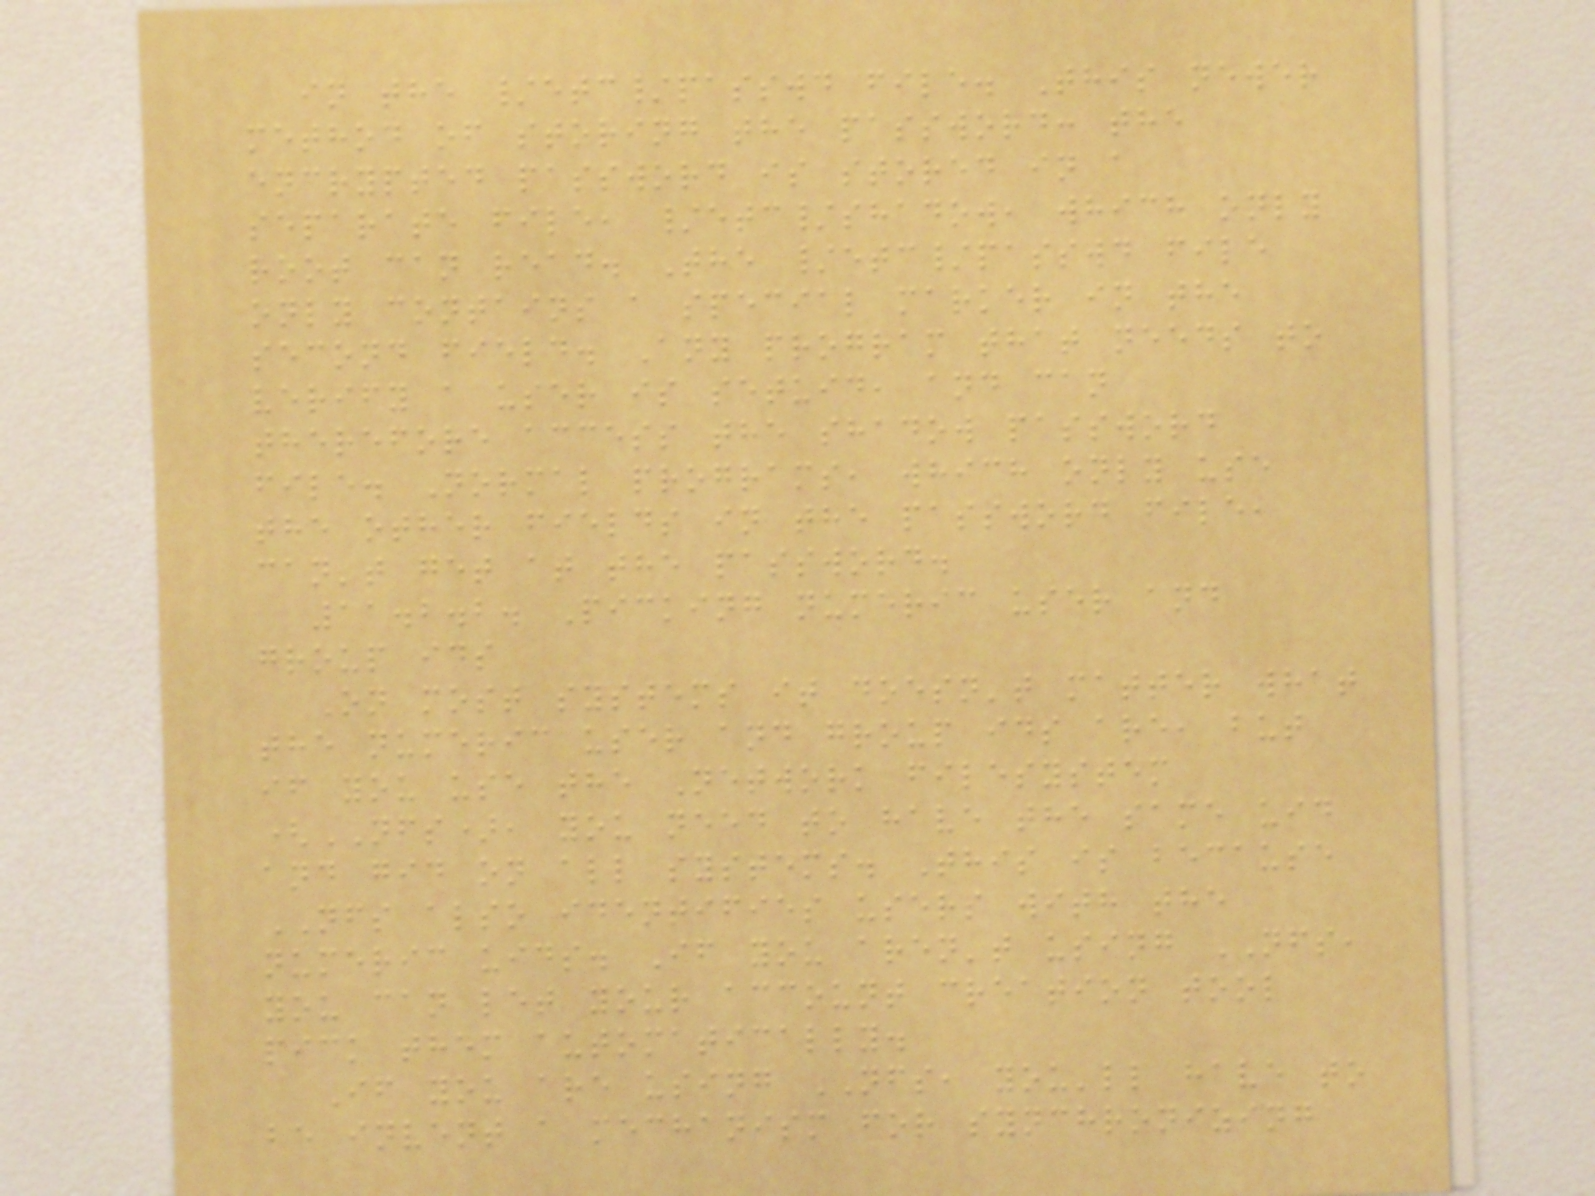in the /etc/passwd file. This newer
method of storing the password: the
encrypted password is stored in a
separate file, /etc/shadow, which only
root can read. The /etc/passwd file
only contains a special marker in the
second field. Any program that needs to
verify a user is setuid, and can
therefore access the shadow password
file. Normal programs, which only use
the other fields in the password file,
can't get at the password.
11.2.2. Picking numeric user and
group ids
On most systems it doesn't matter what
the numeric user and group ids are, but
if you use the Network filesystem
(NFS), you need to have the same uid
and gid on all systems. This is because
NFS also identifies users with the
numeric uids. If you aren't using NFS,
you can let your account creation tool
pick them automatically.
If you are using NFS, you'll have to
be invent a mechanism for synchronizing
